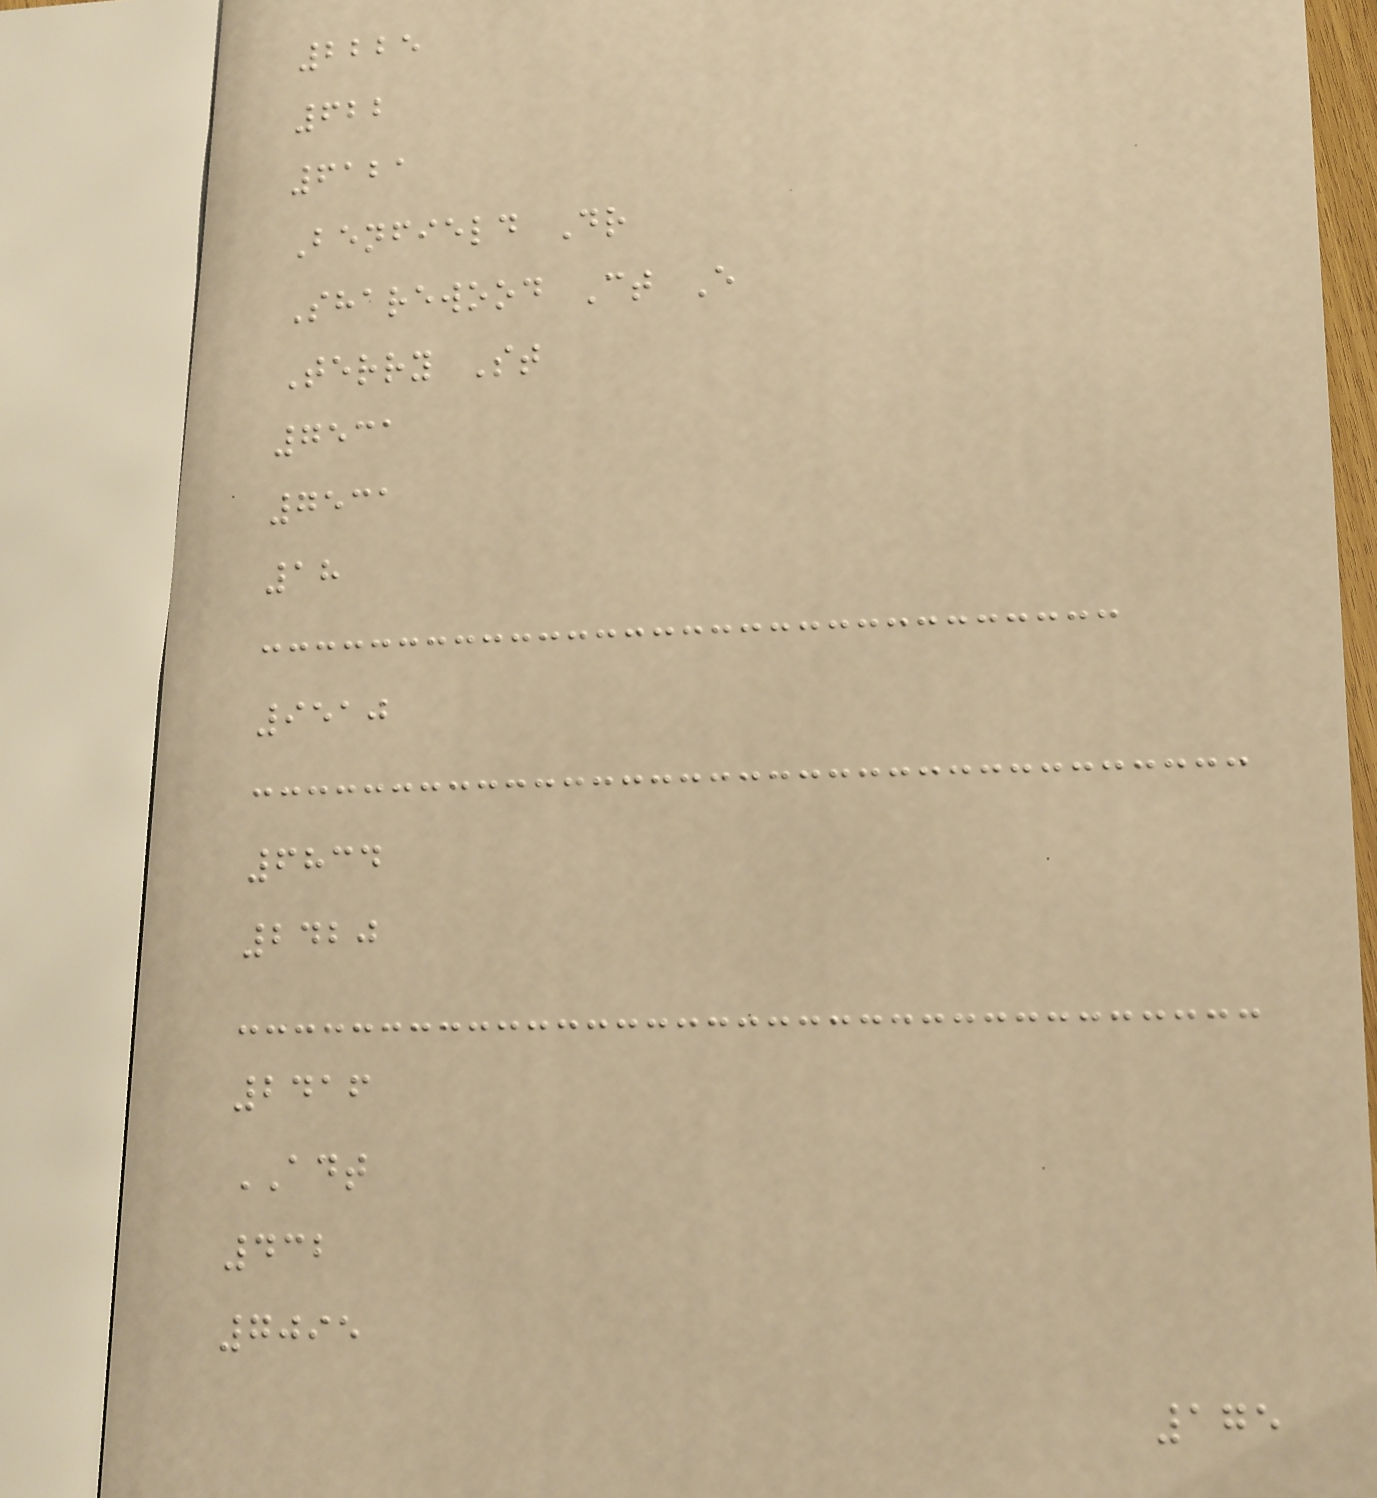2225
622
6121
Benfield Dr
Sharewood Ct E
Terry St
7531
7531
18
9510
6834
2420
2416
ADT
432
7095
175
